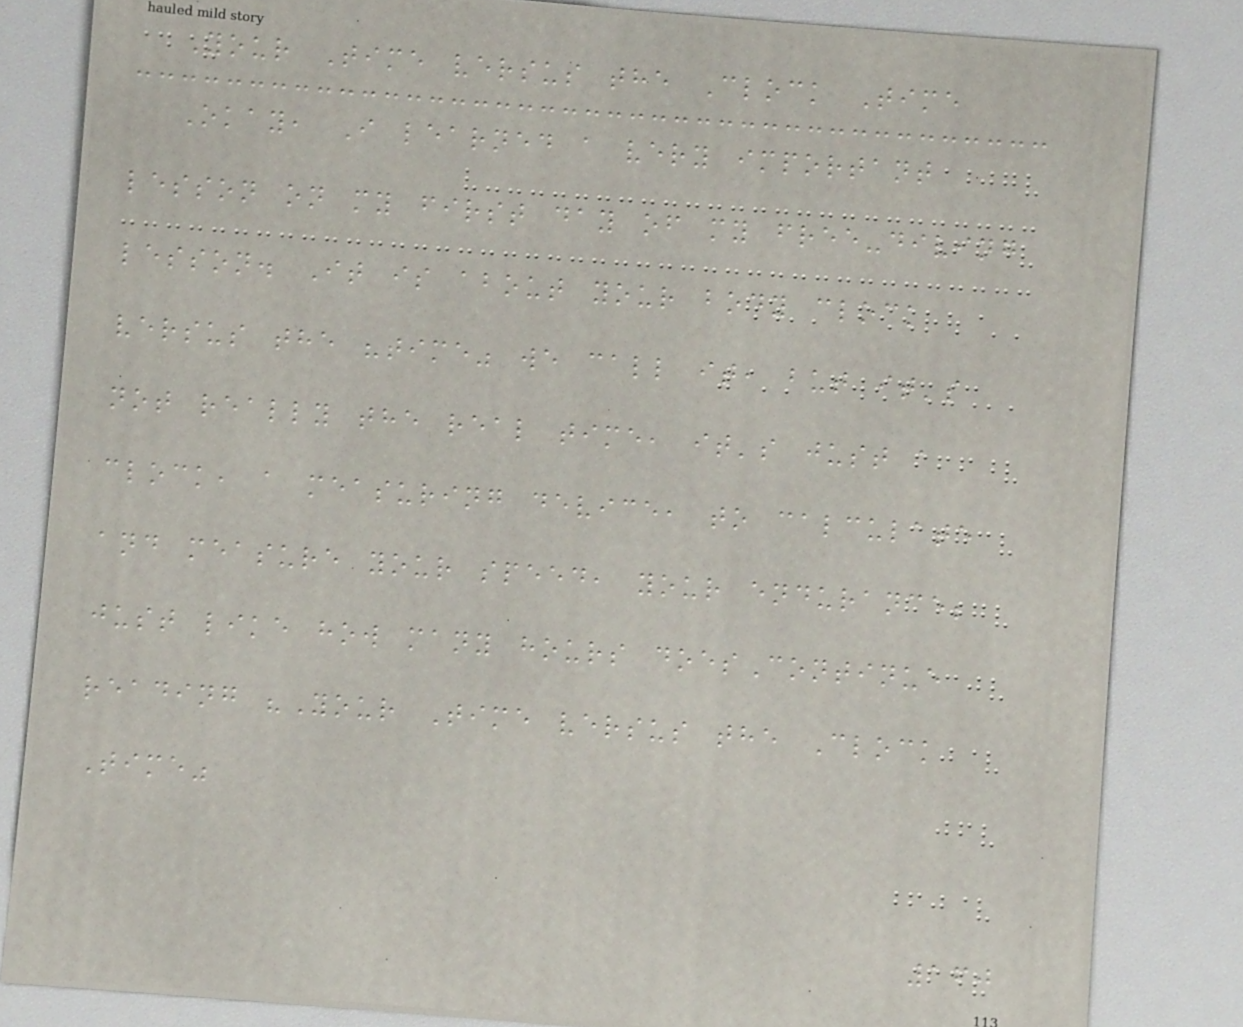Your Time versus the Clock Time
Okay, I learned a very important
lesson on my first day of my free-diving
lesson. It is about your body clock
versus the "time" we call it, but it's
not really the real time, it's just a
clock, a measuring device, to calculate
and measure your speed, your endurance;
just like how many hours doesContinue
reading "Your Time versus the Clock
Time"
160
